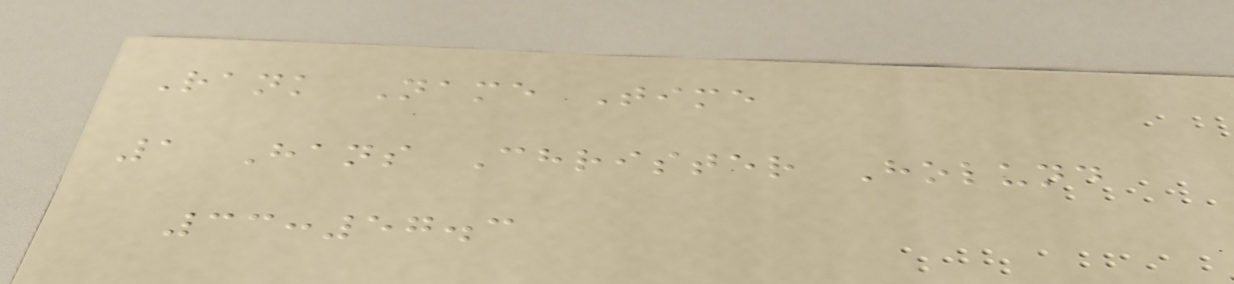Rank Name Time
1 Hans Christer Holund
33:57.3
